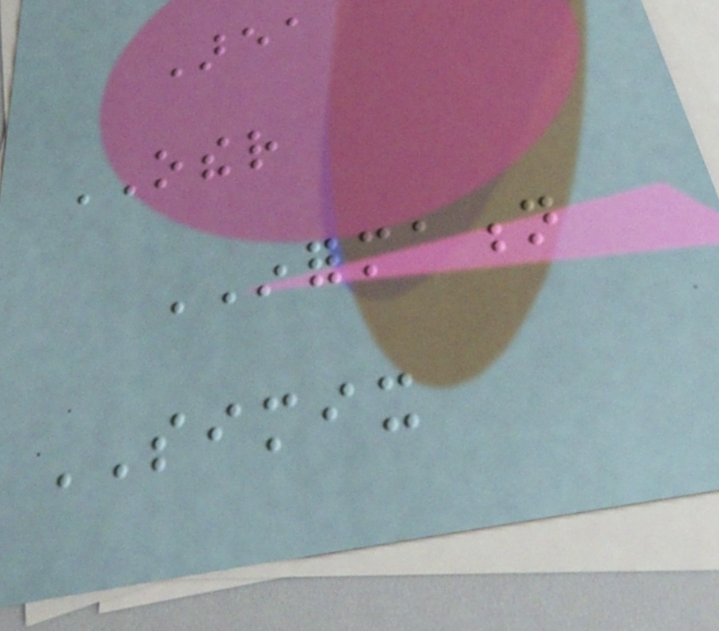Area
OTHER
INFORMATION
SIMIX
